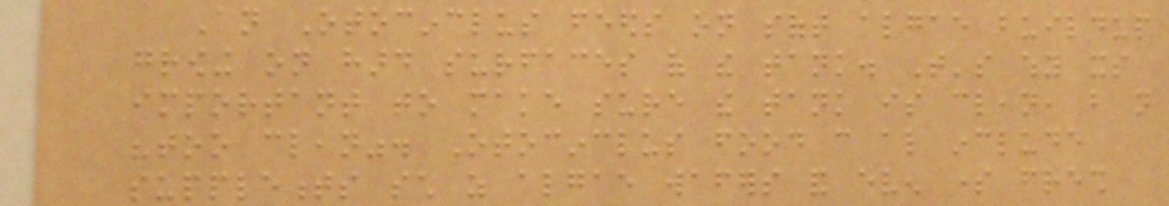An Otocinclus feeds on soft algae buildup
growing on hard surfaces of the tank. That's why its
important to make sure the tank is clean, but not
"too clean". Otocinclus food can also include
supplements such as algae wafers and even some fresh
